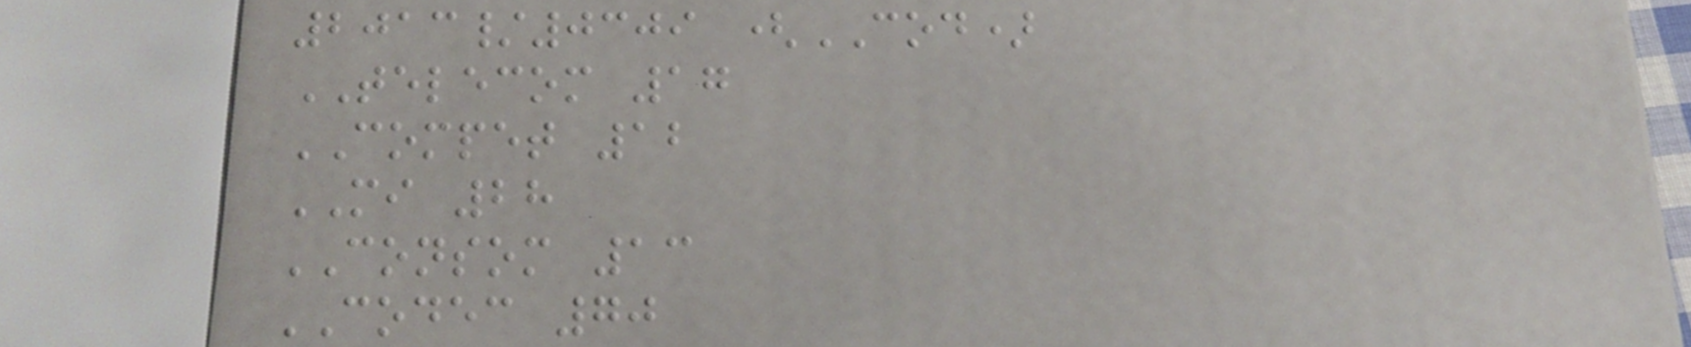2013/0309 (COD)
TELECOM 17
COMPET 12
MI 28
CONSOM 13
CODEC 70
